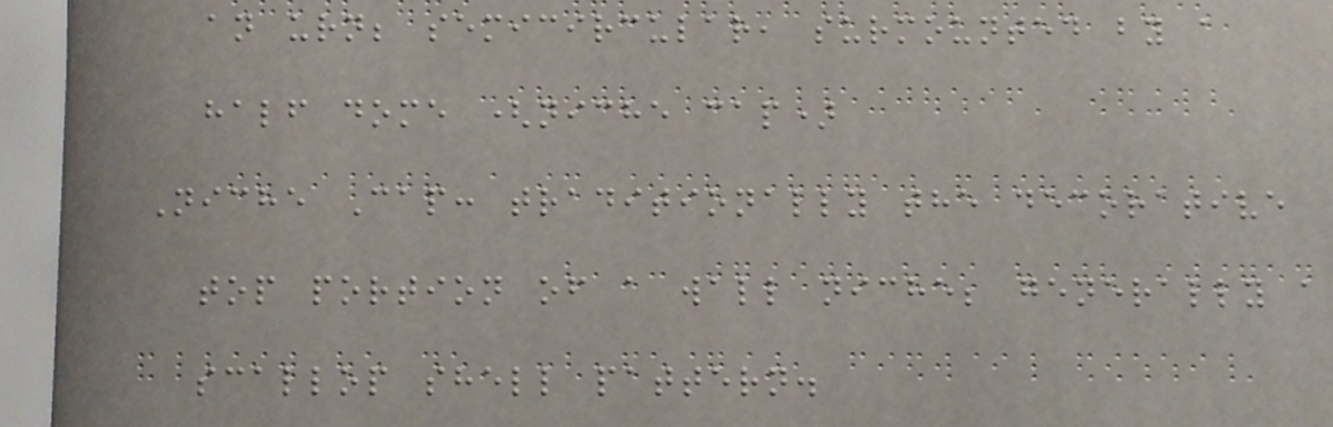an urn; semicircular, surmounted by a
half dome (niche cap)
Niche Cap: traditionally the decorative
top portion of a wall niche; generally a
scallop shell pattern.
